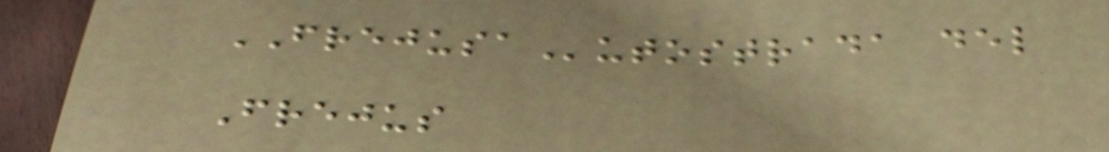FREJUSAutostrada del
Frejus
